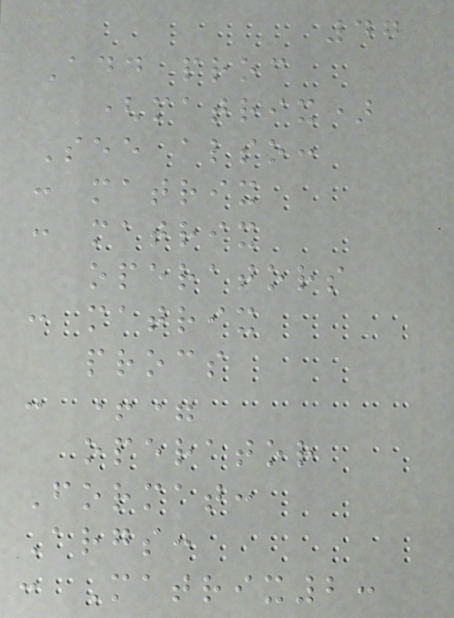47
Add proc
(matrix)
See also:
: matrix
: matrix
operators
: matrix
procs
: +=
operator
Format:
Args:
: Matrix2:
